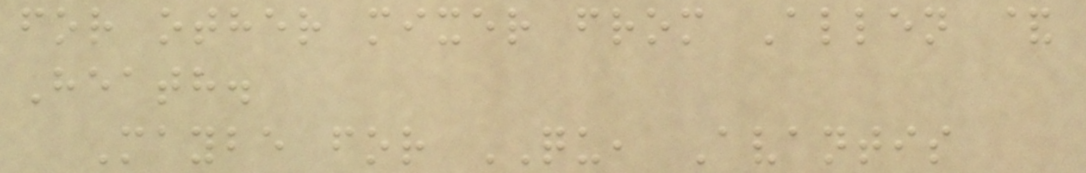for other mixer from Allen &
Heath.
Maybe for QU, Avantis
